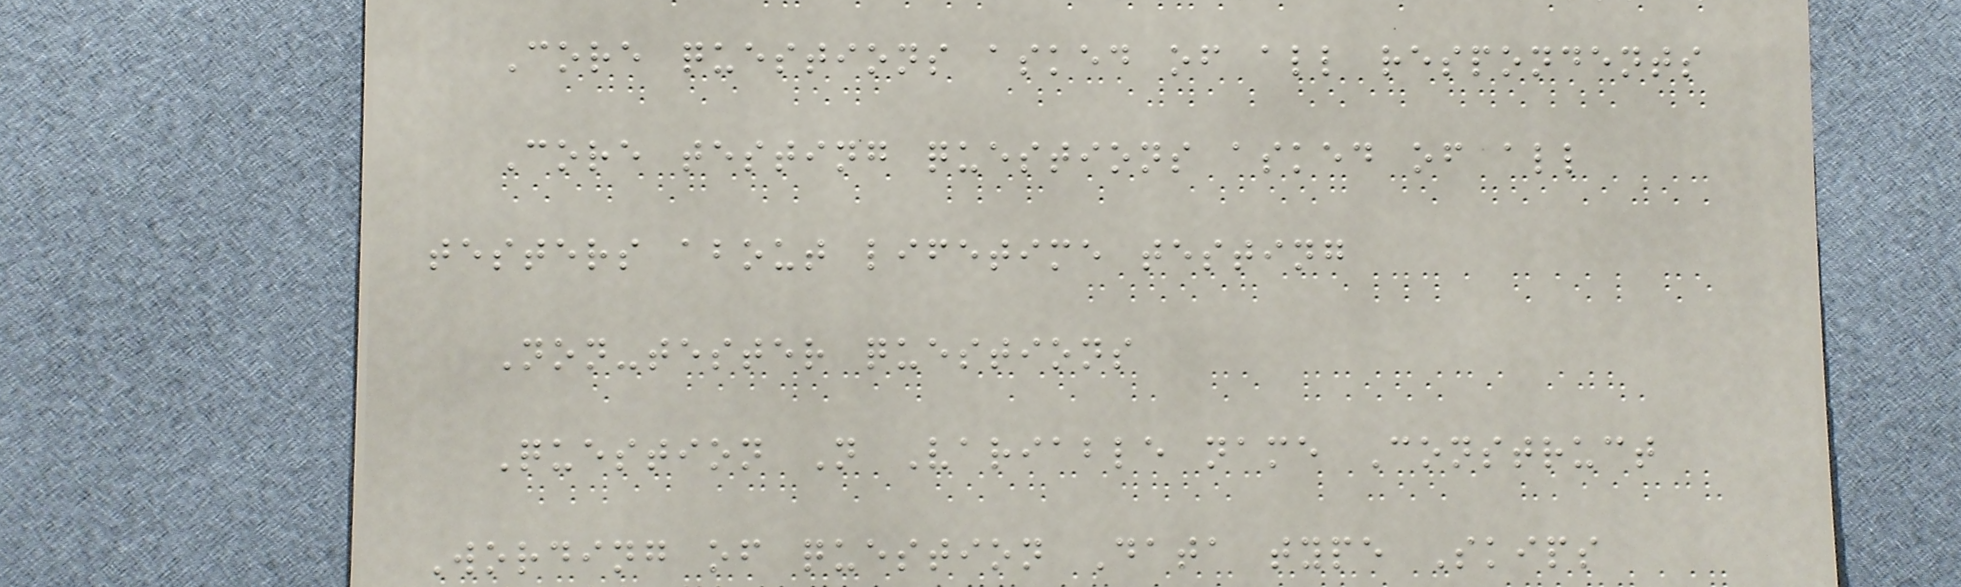Core questions asked of all respondents
Core testing questions asked of all
testers about lifetime testing
Non-tester questions
Question N Variable name Construct
Wording of question Data type Skips
